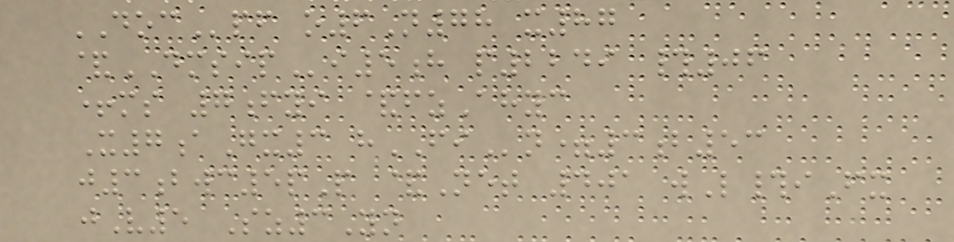DOCpf o6N78 x87
&DMSIPi5h p2249 #06
+ms 7fyi &fzAhyc
X7aGx3 hFIn=3b53
j3bwc5pP &Net 401 wL#iFx
jV5 Sz3Yn
